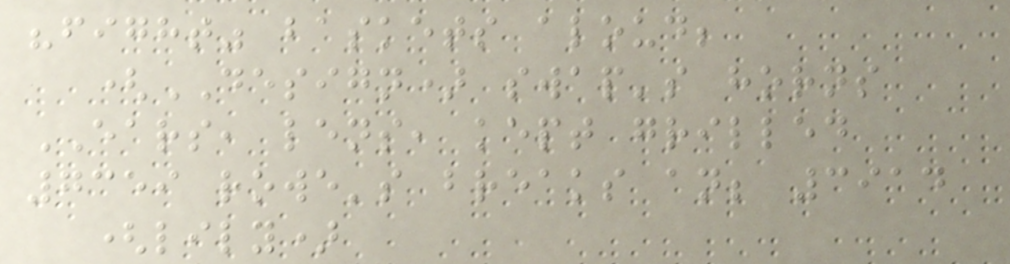"fight" baskets aloud;
(DESIGN) swap's horns
EARS, lens, kept grilled
7359 rowe's breaks an; 3914
(lily)
